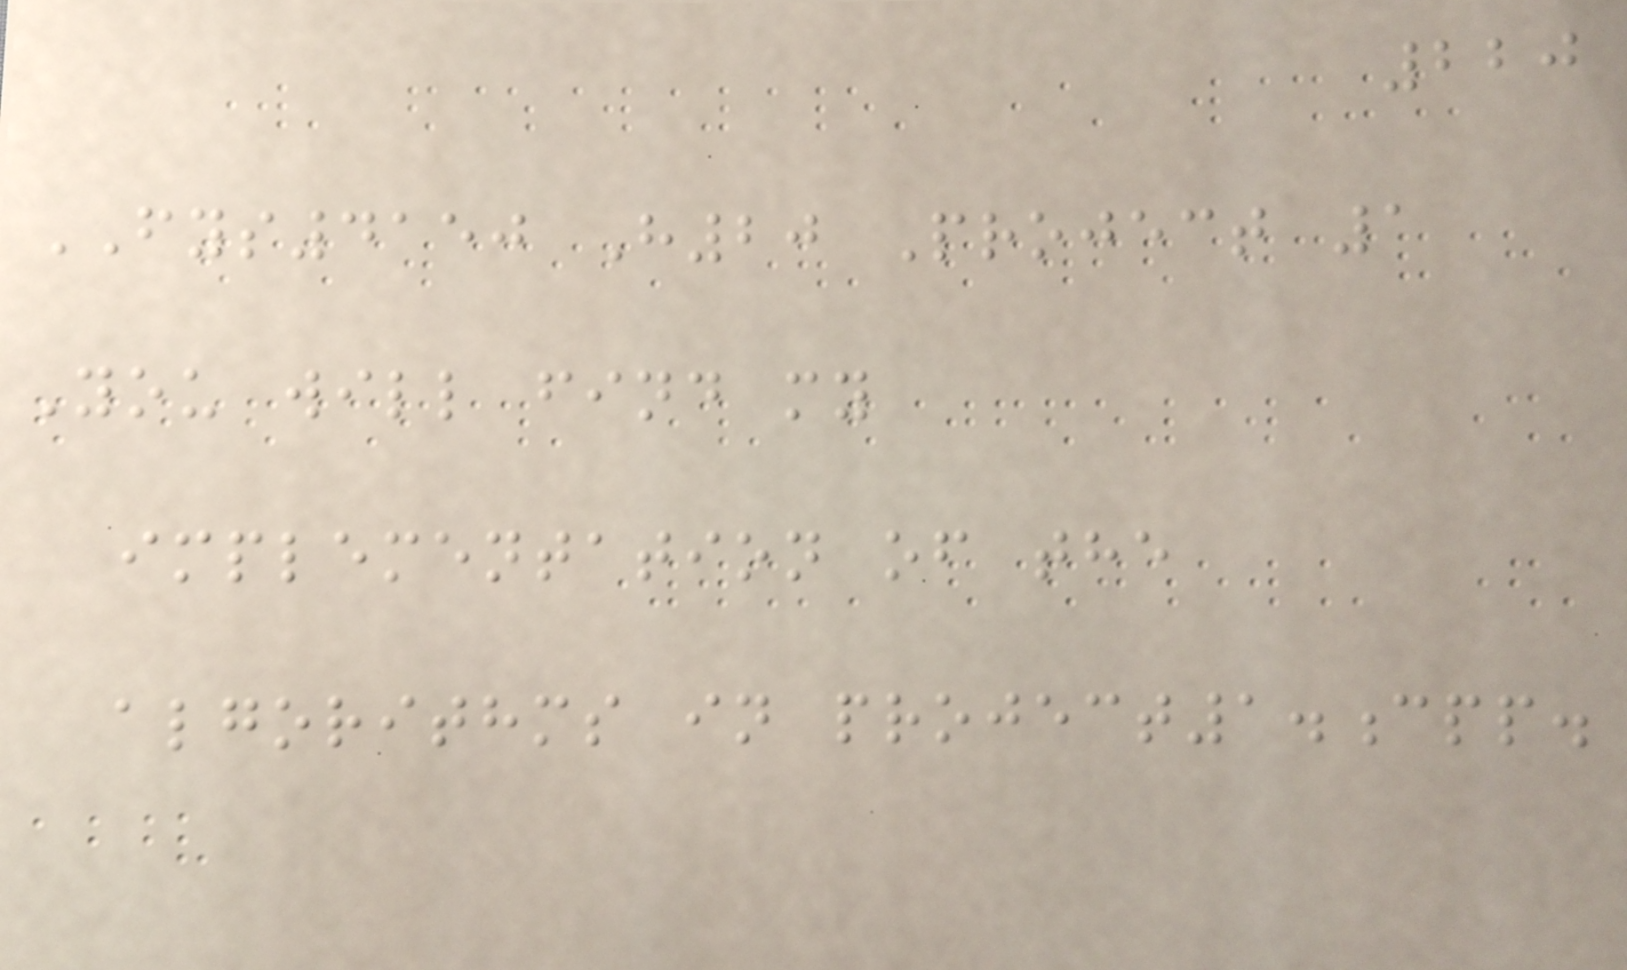220
FYS4150 H20 Project 1
You will find my
implementation of the
algorithms in project1.cpp.
